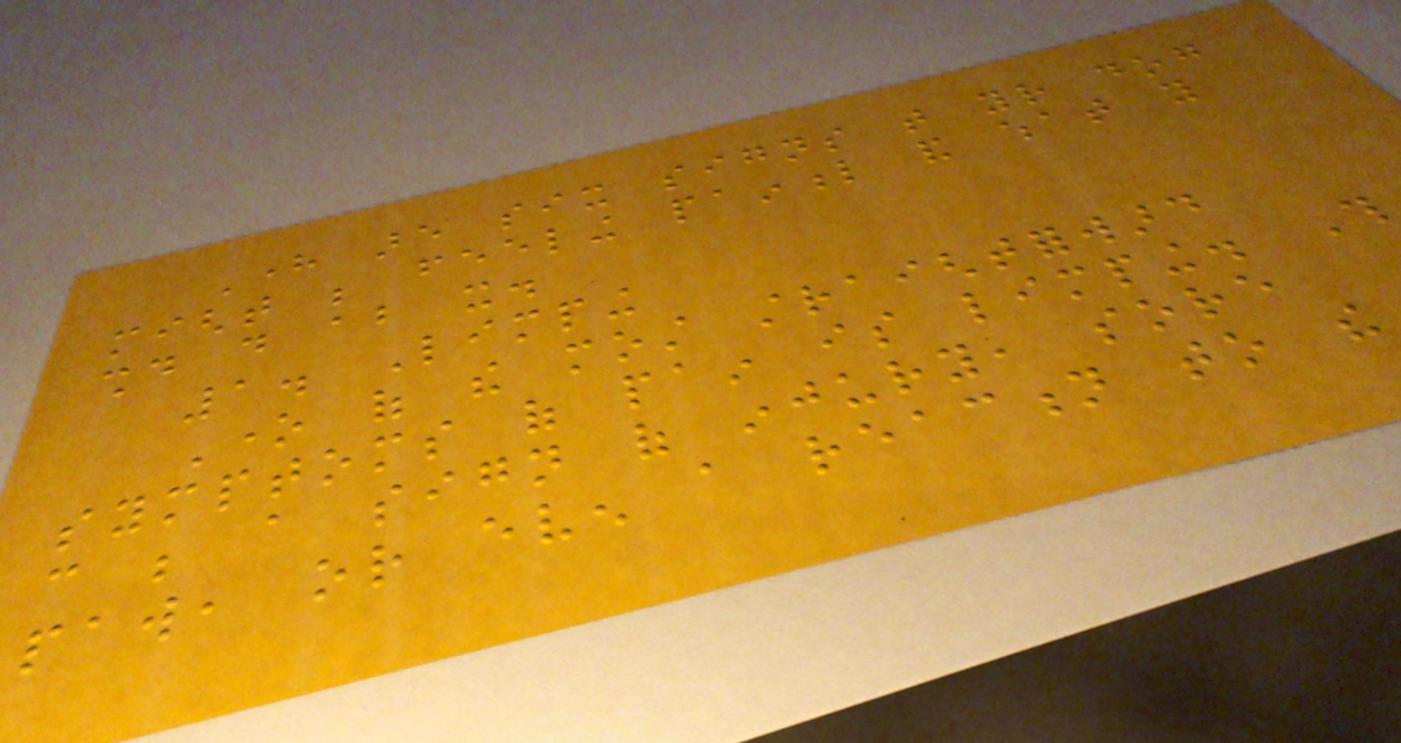Here are six signs that your dog
might be feeling painful and what you
should do about it.
1. Limping
One of the most straightforward
symptoms of pain is limping. This
can be a sign of injury, sore
paw, or even a reaction to the
